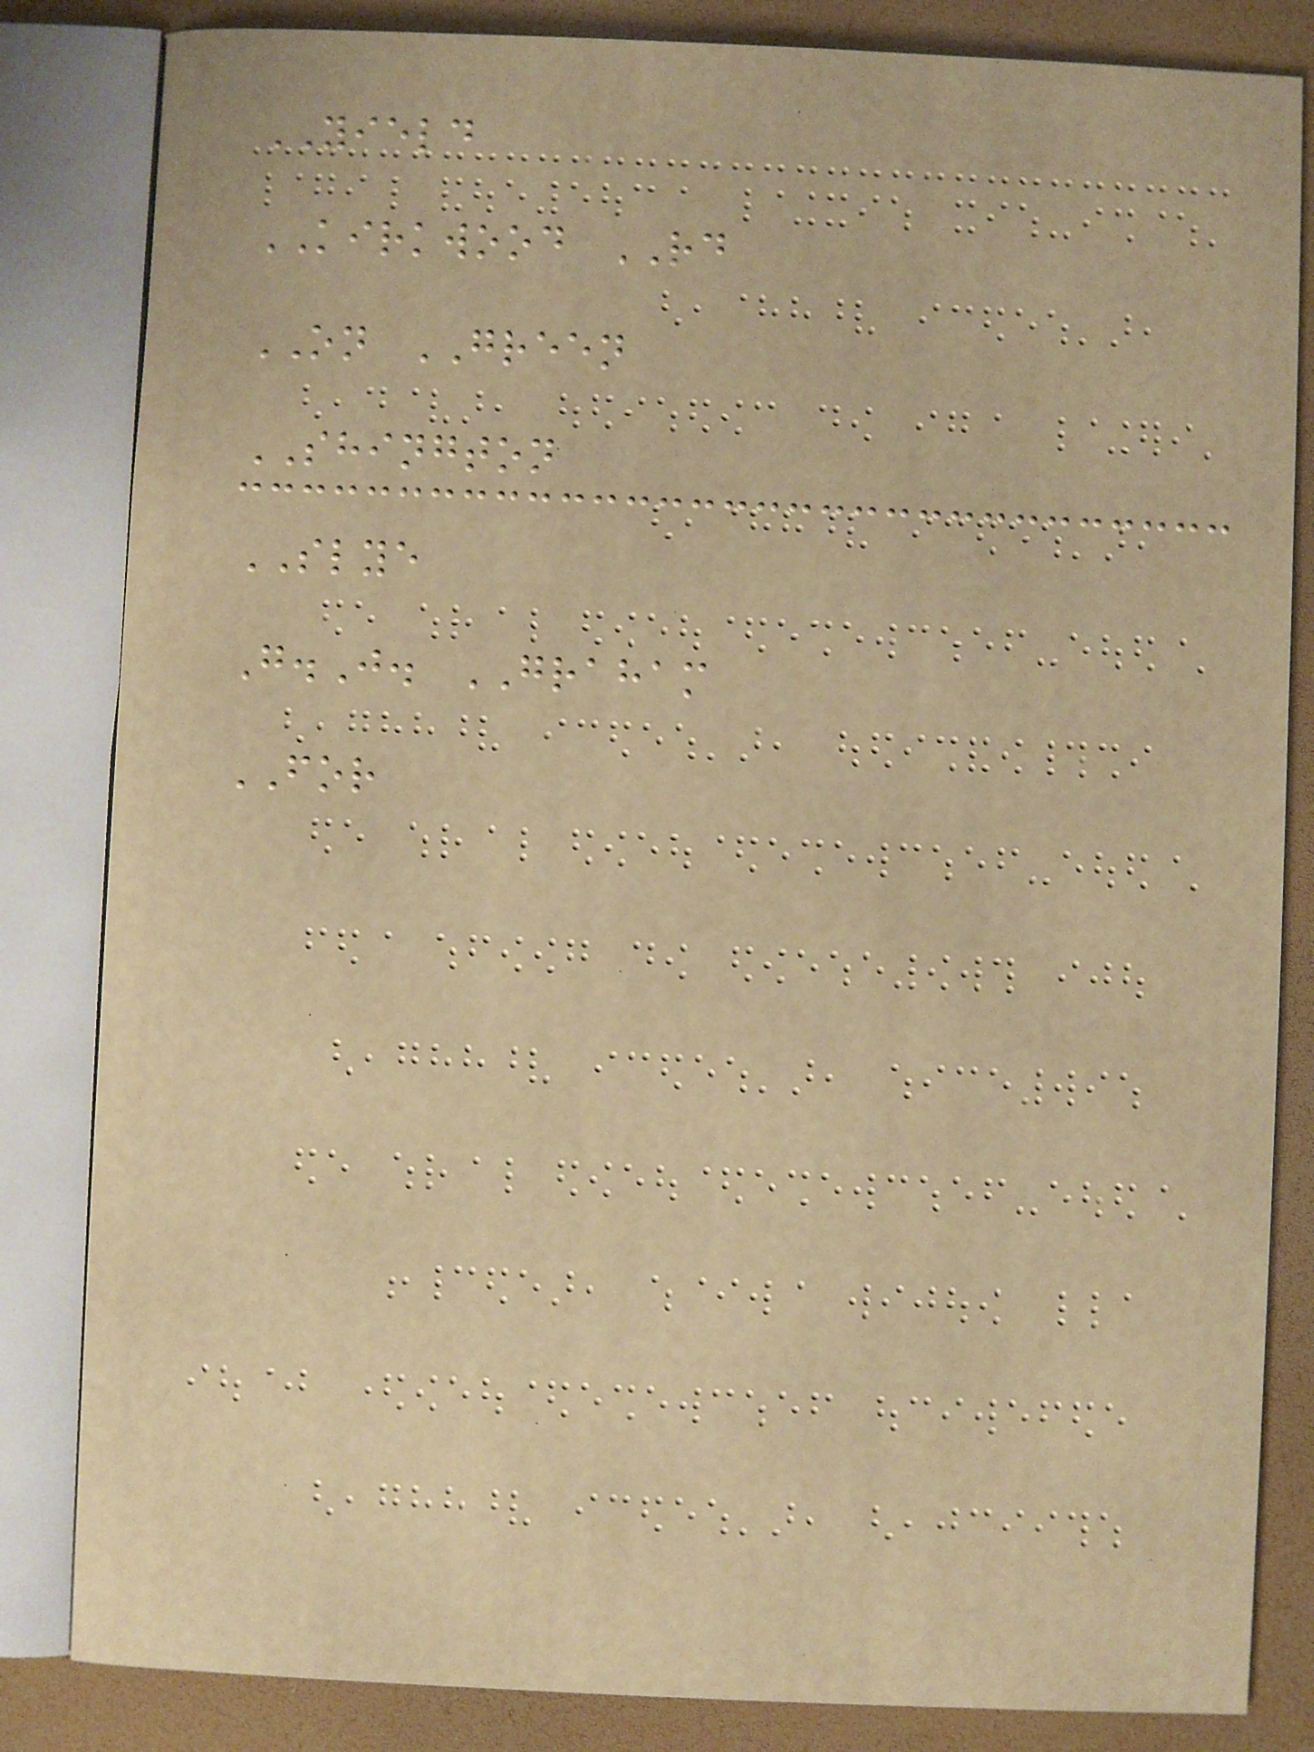YIELD
KIRKWOOD RD
ON GREEN
SHINGTON
SLYE
G.J. GRAHAM
FOR
